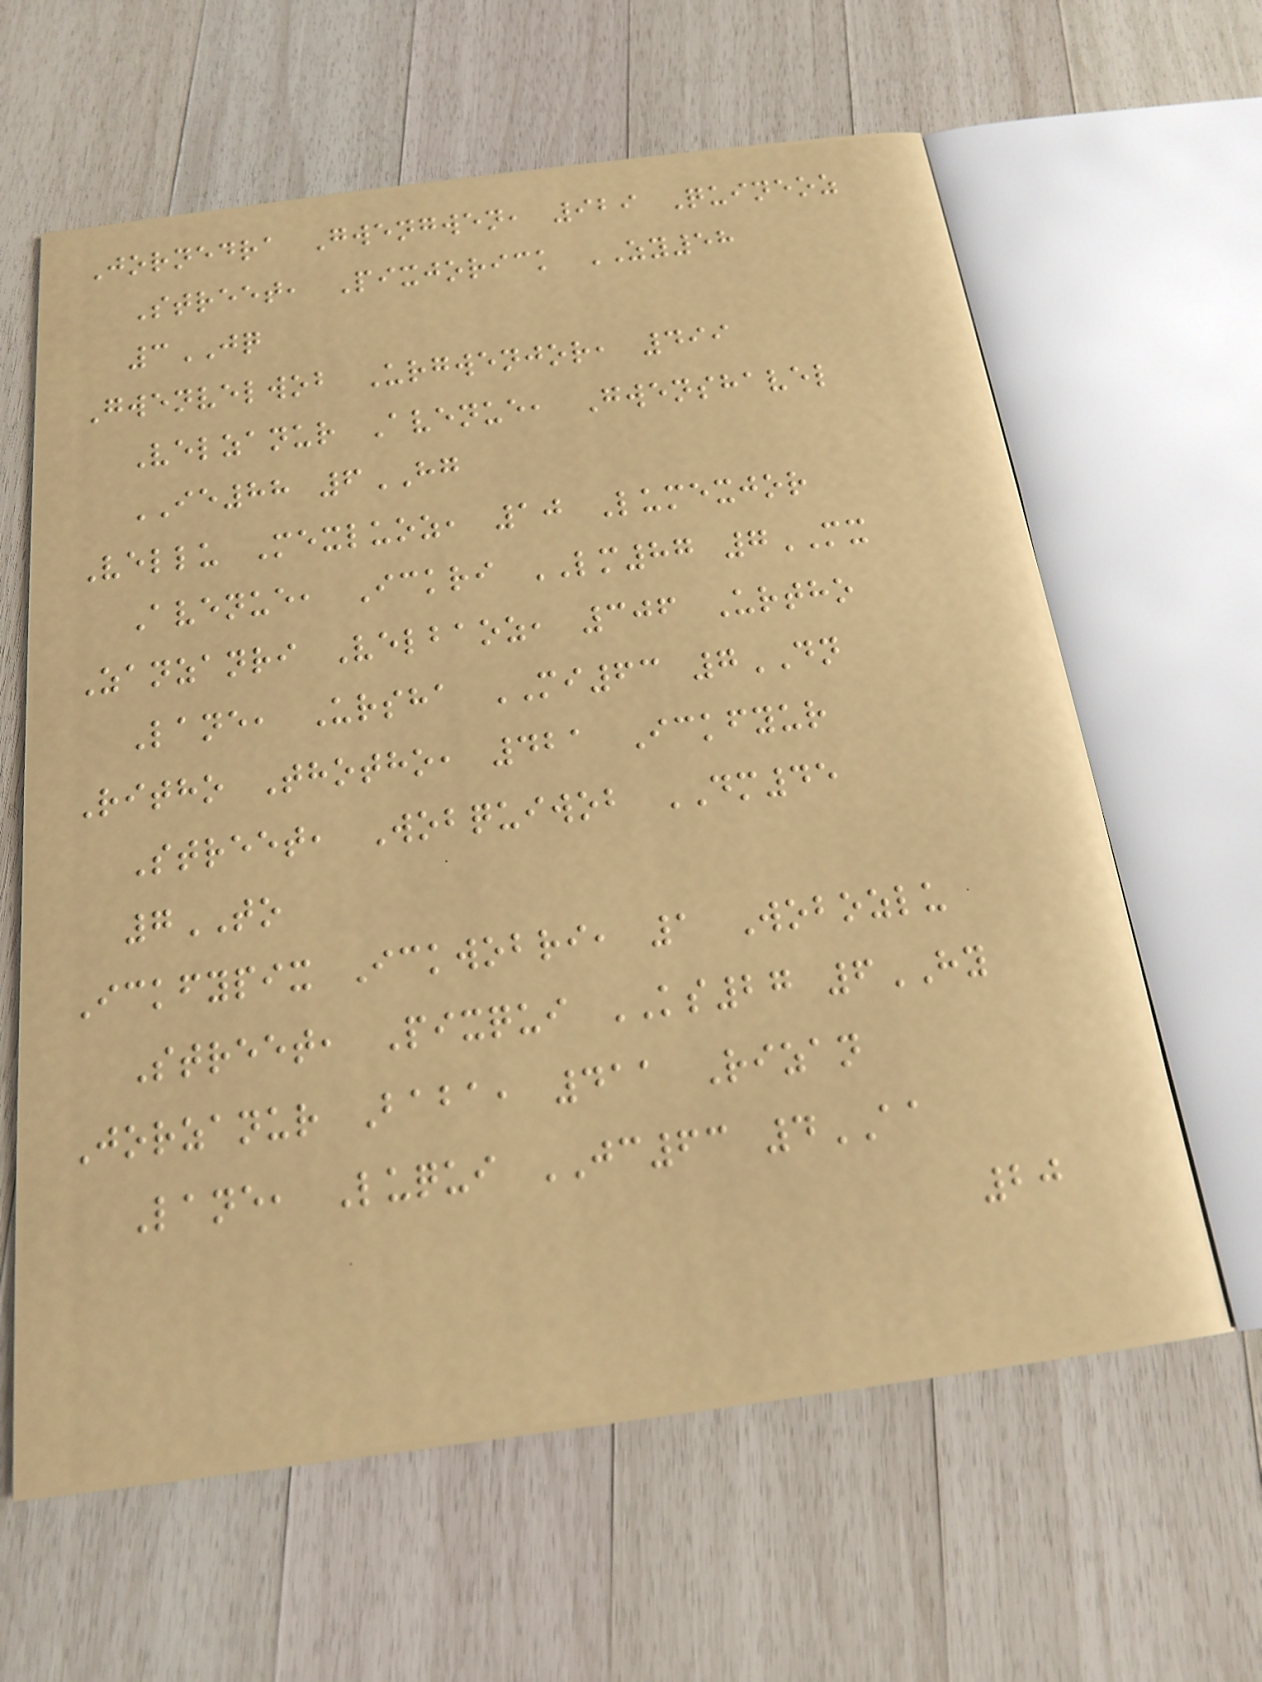Jornedra Gwengwen, 929 Quineoz
Street, Pixjorick ZY58
3JQ
Gwenvelwob Urgwenjor, 499
Velzanur Avenue, Gwenshavel
IE88 6HG
Vellu Mexluoz, 10 Lumexjor
Avenue, Ickri LM87 7MX
Zanzanri Velbaoz, 306 Urtho
Lane, Ursha MI63 7DN
Ritho Thotho, 421 Ickfyur
Street, Wobquiwob DM45
7TO
Ickfypix Ickwobri, 1 Wobozlu
Street, Pixqui KS27 6HY
Jorzanur Baba, 411 Rizan
Lane, Luqui JC63 4AA
20
